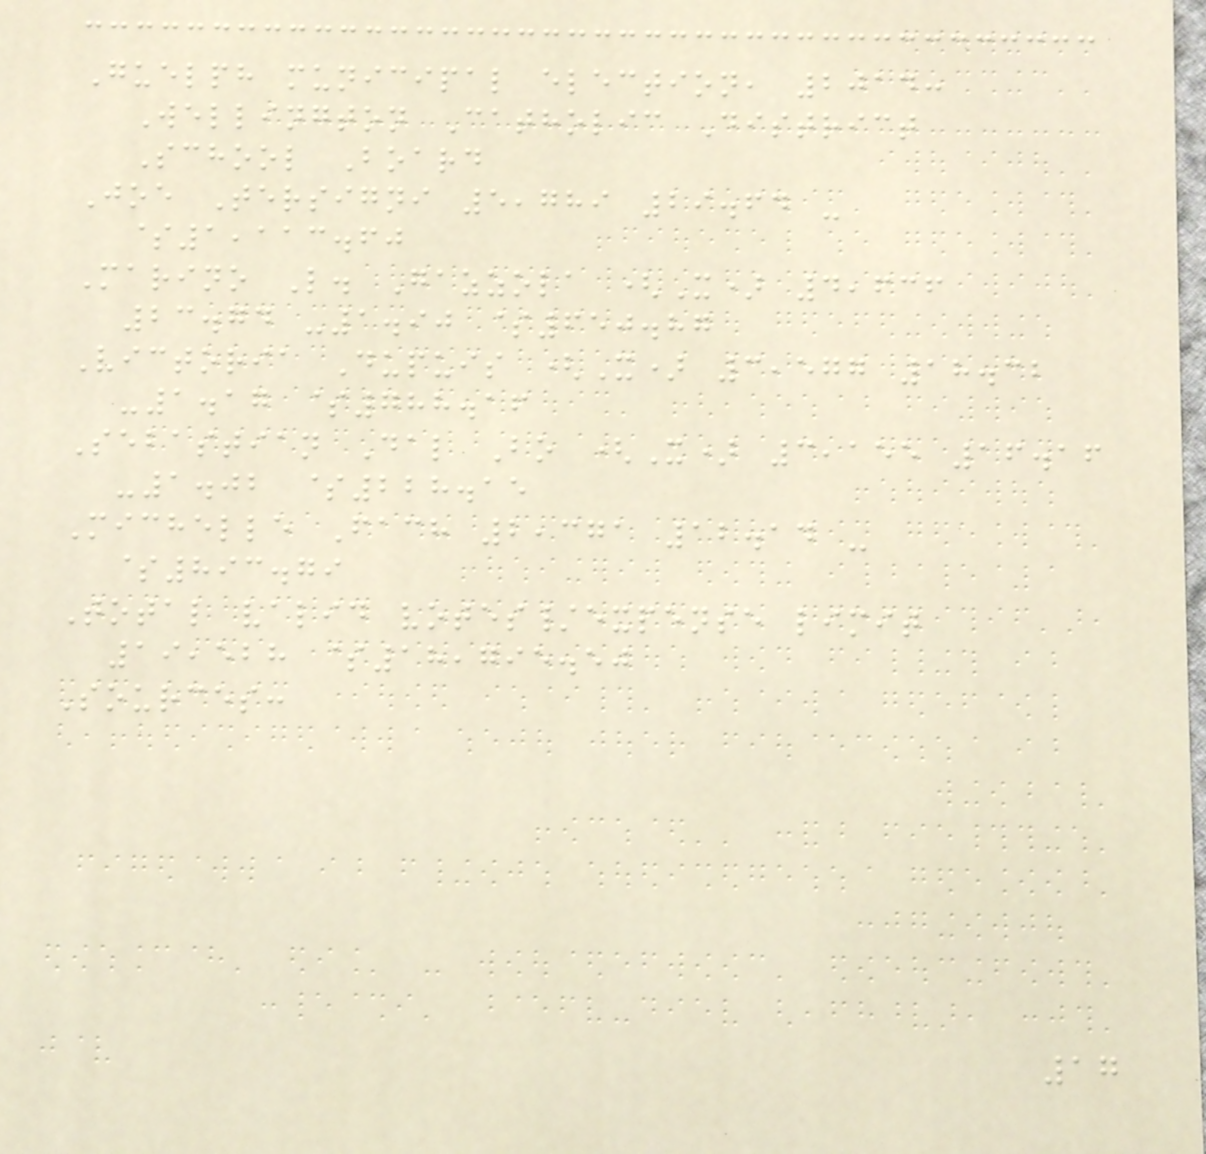Guelph municipal election, 2014:
Wellington Catholic District
School Board
Joe Tersigni 5,789 29.64 -
$1,113.60
Marino L. Gazzola (X) 4,636
23.74 -1.90 $650.87
Victoria Dupuis (X) 3,577 18.32
-1.17 $788.16
Sebastian Dal Bo (X) 3,155 16.16
-1.02 $228.15
Michelle Fach 2,371 12.14 -
$893.79
Total valid votes/expense limit
19,528 $18,795.50
Sources:
17
